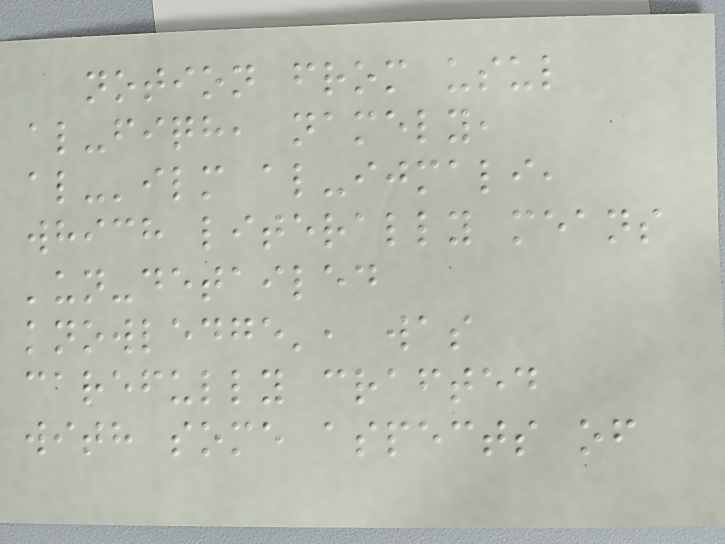notion from usul
al-fiqh, namely,
al-'ilm al-ijmali,
which literally means
'un-detailed
knowledge', was
carefully crafted
with some aspects of
